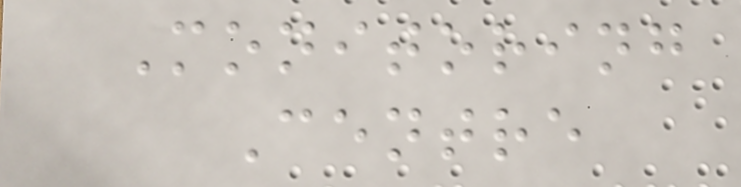Monitoring
Centre
